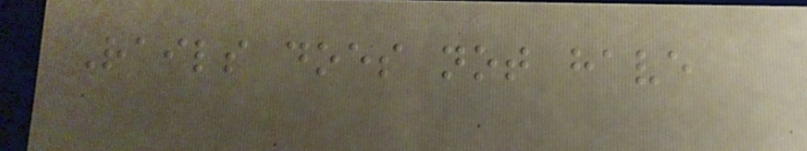Rails does not have
